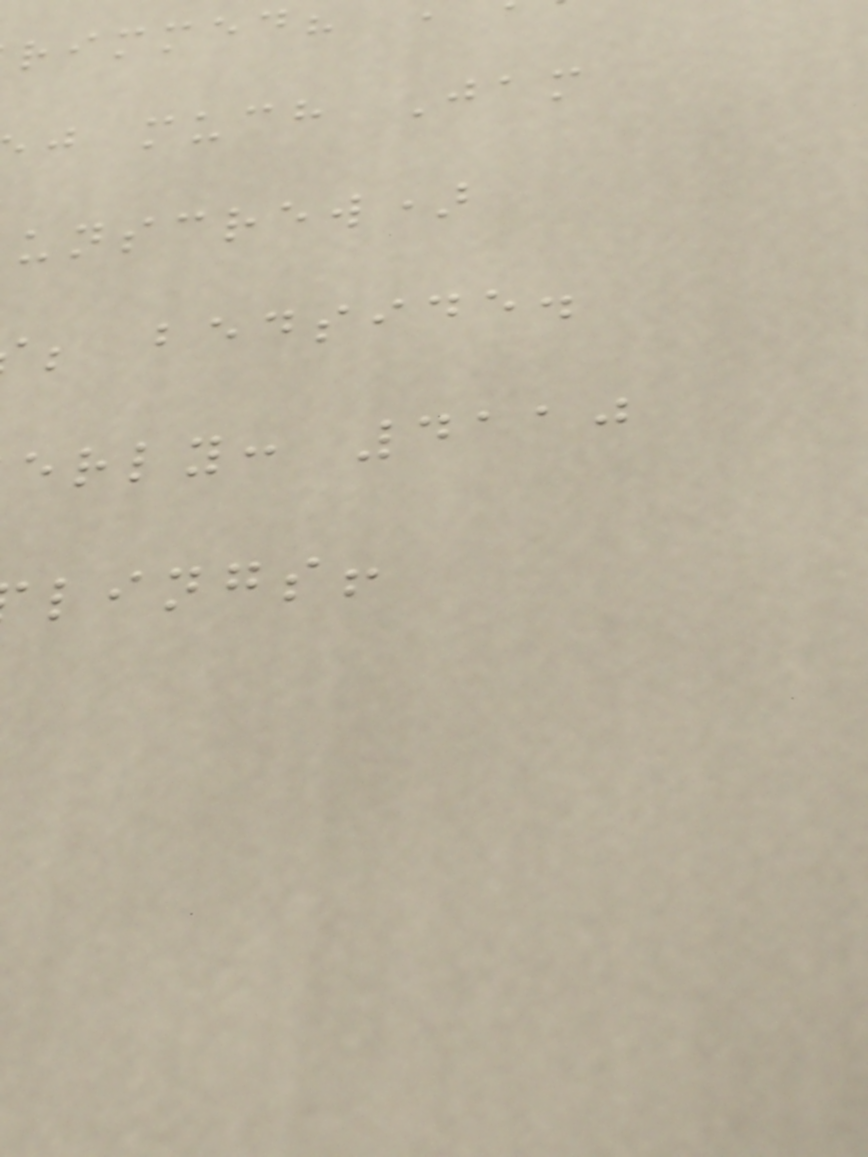rimmed?
j much Jam
unscrew)
; bedside.
erly: 4110
lings!
